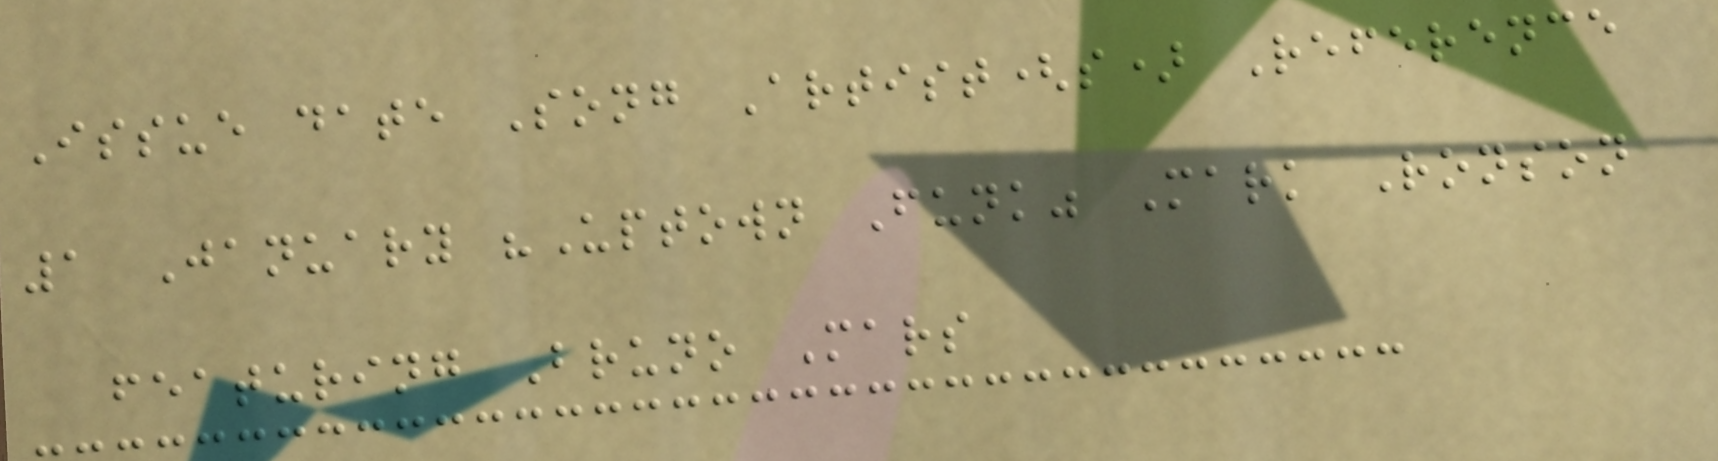Issue date Song Artist(s) Reference
1 January "Uptown Funk" Mark Ronson
featuring Bruno Mars
